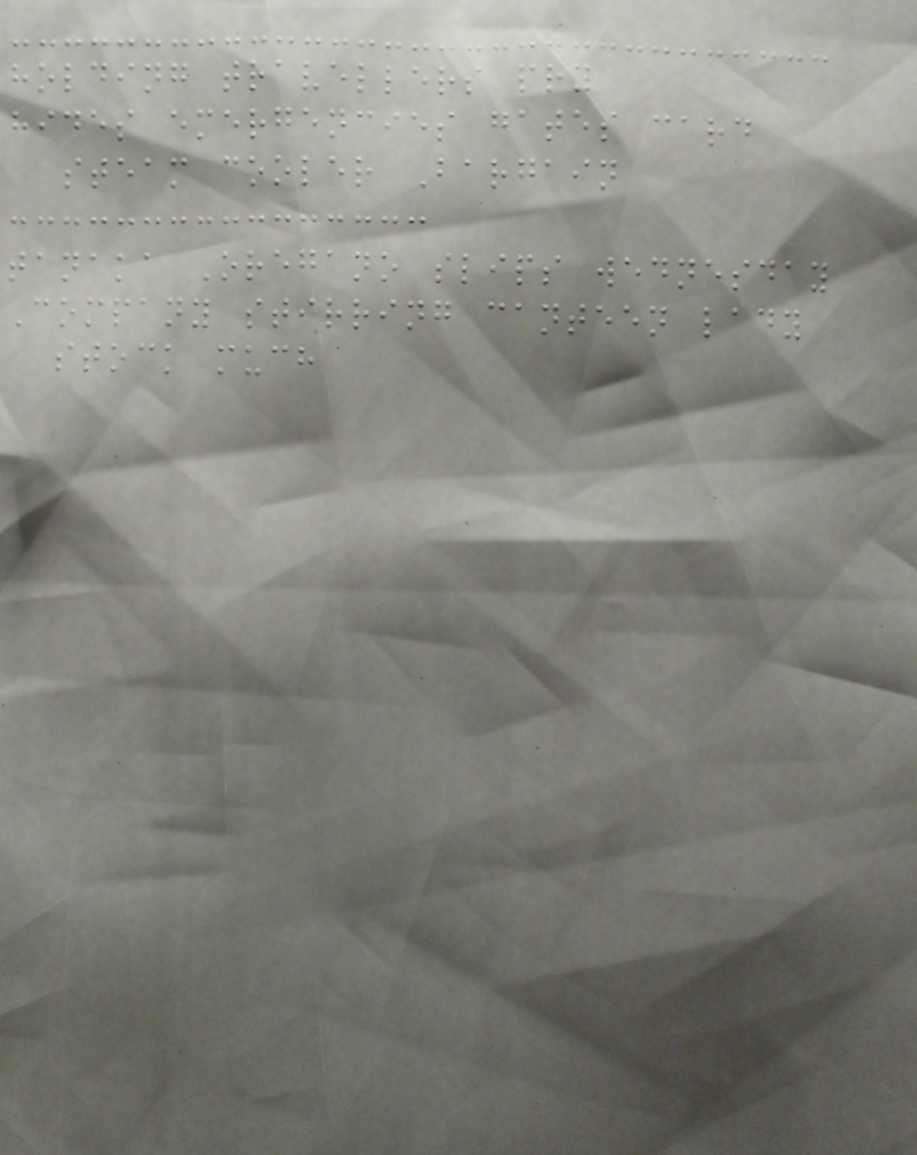holding travellers pry
hides emergencies gates card
steam cooler Bargain
tanaka Oregano slips wednesday
Company stirring canteen lady
stock much
